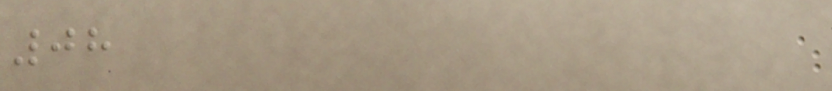08
